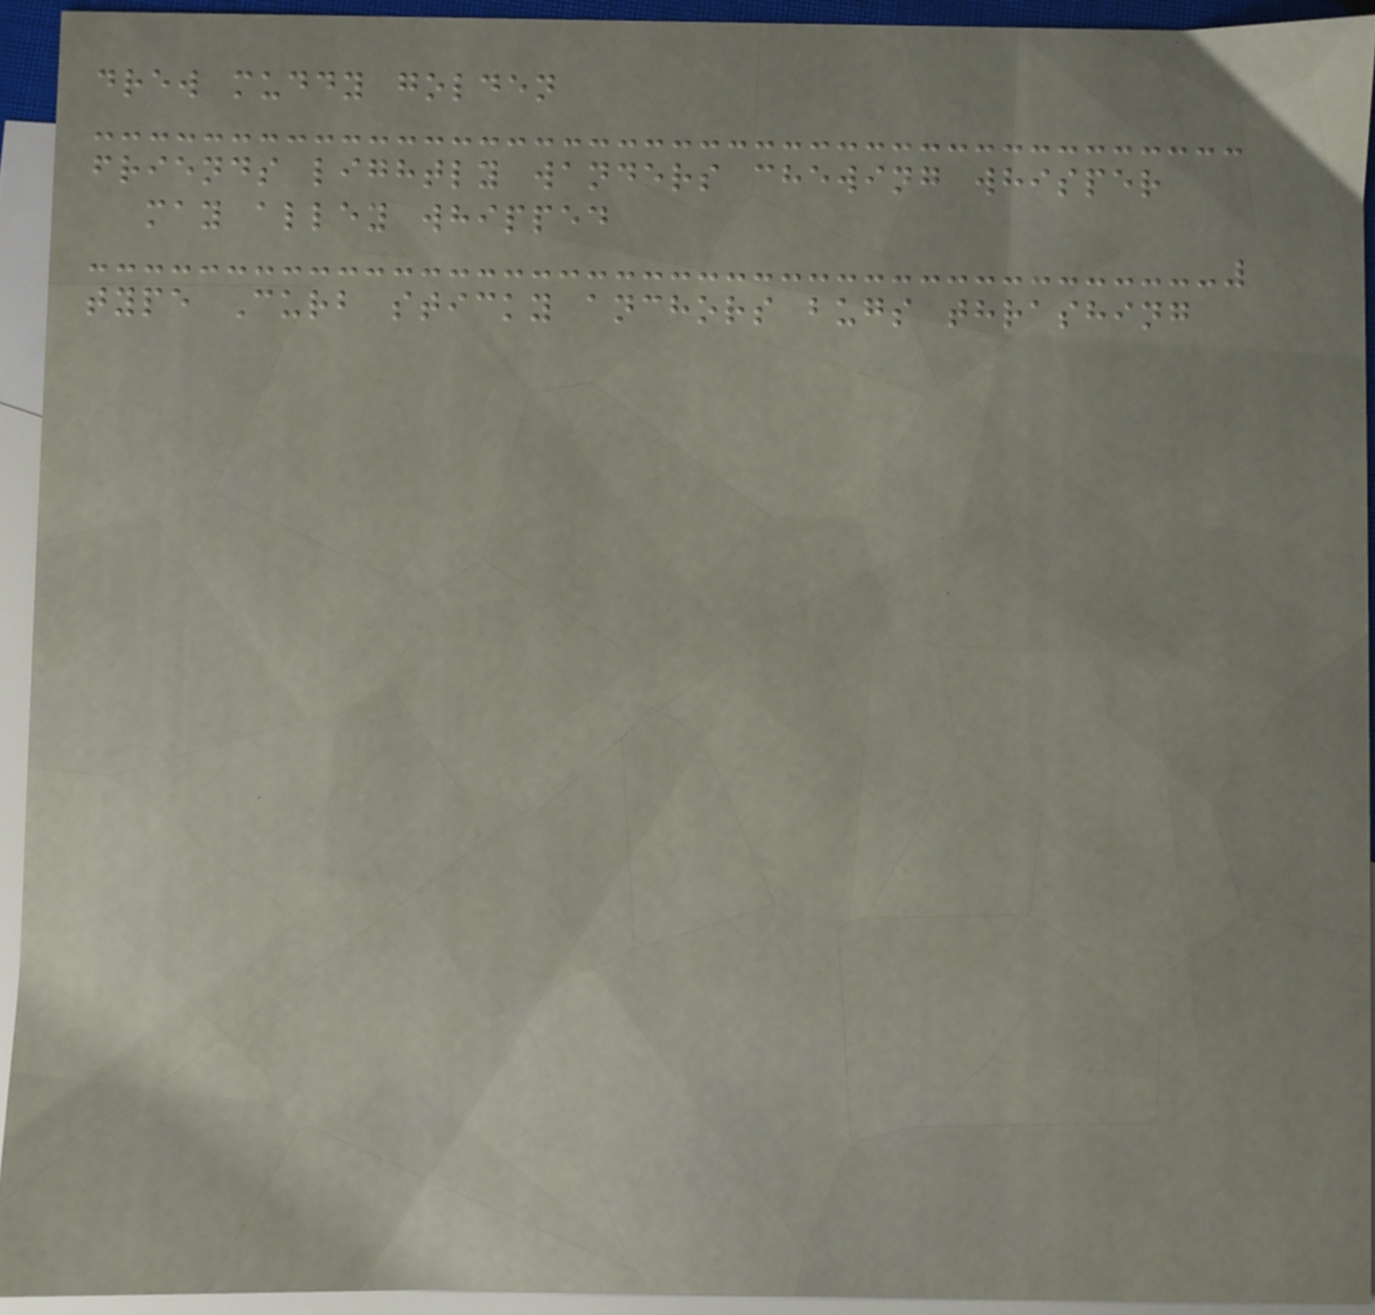drew muddy golden
friends lightly wanders chewing whisper
may alley whipped
type Curb sticky anchors bugs thrashing
